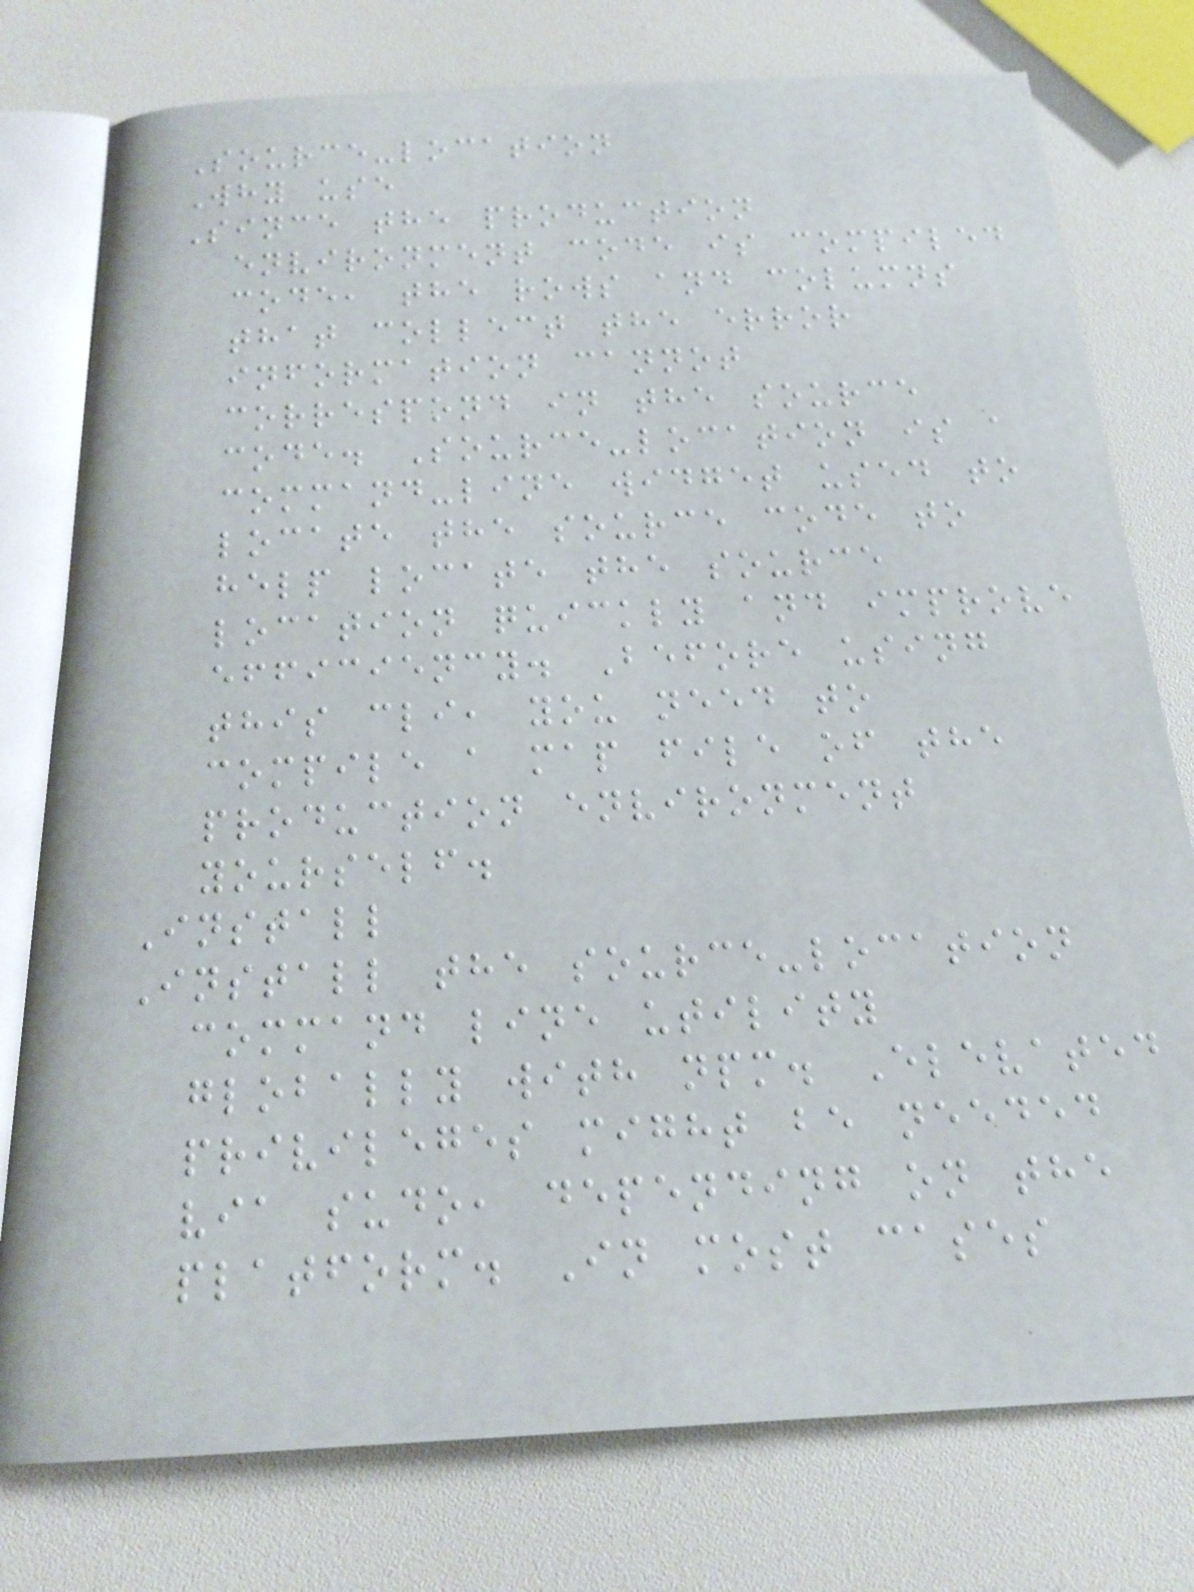Source-location
Why use
Since the production
environment code is compiled
code, the rows and columns
that collect the error
information cannot
correspond in the source
code. Source-location is a
command-line widget used to
locate the source code to
help locate the source
location quickly and improve
efficiency. Before using
this cli, you need to
compile a map file of the
production environment
yourself.
Install
Install the source-location
command line utility
globally with npm. Elevated
privileges might be needed
via sudo, depending on the
platform. In most cases
